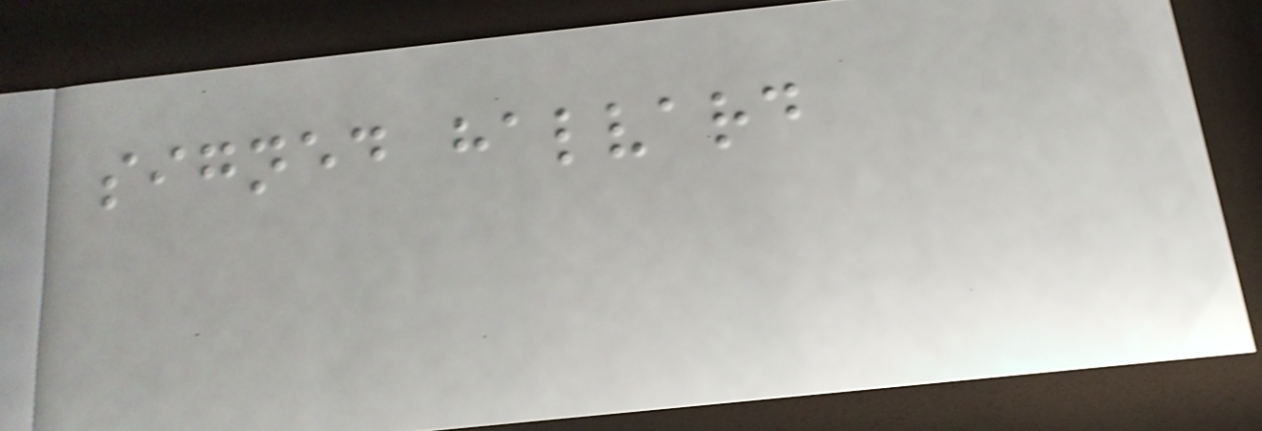signed halvard
